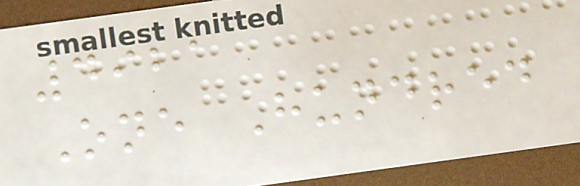4921
One Hundred
